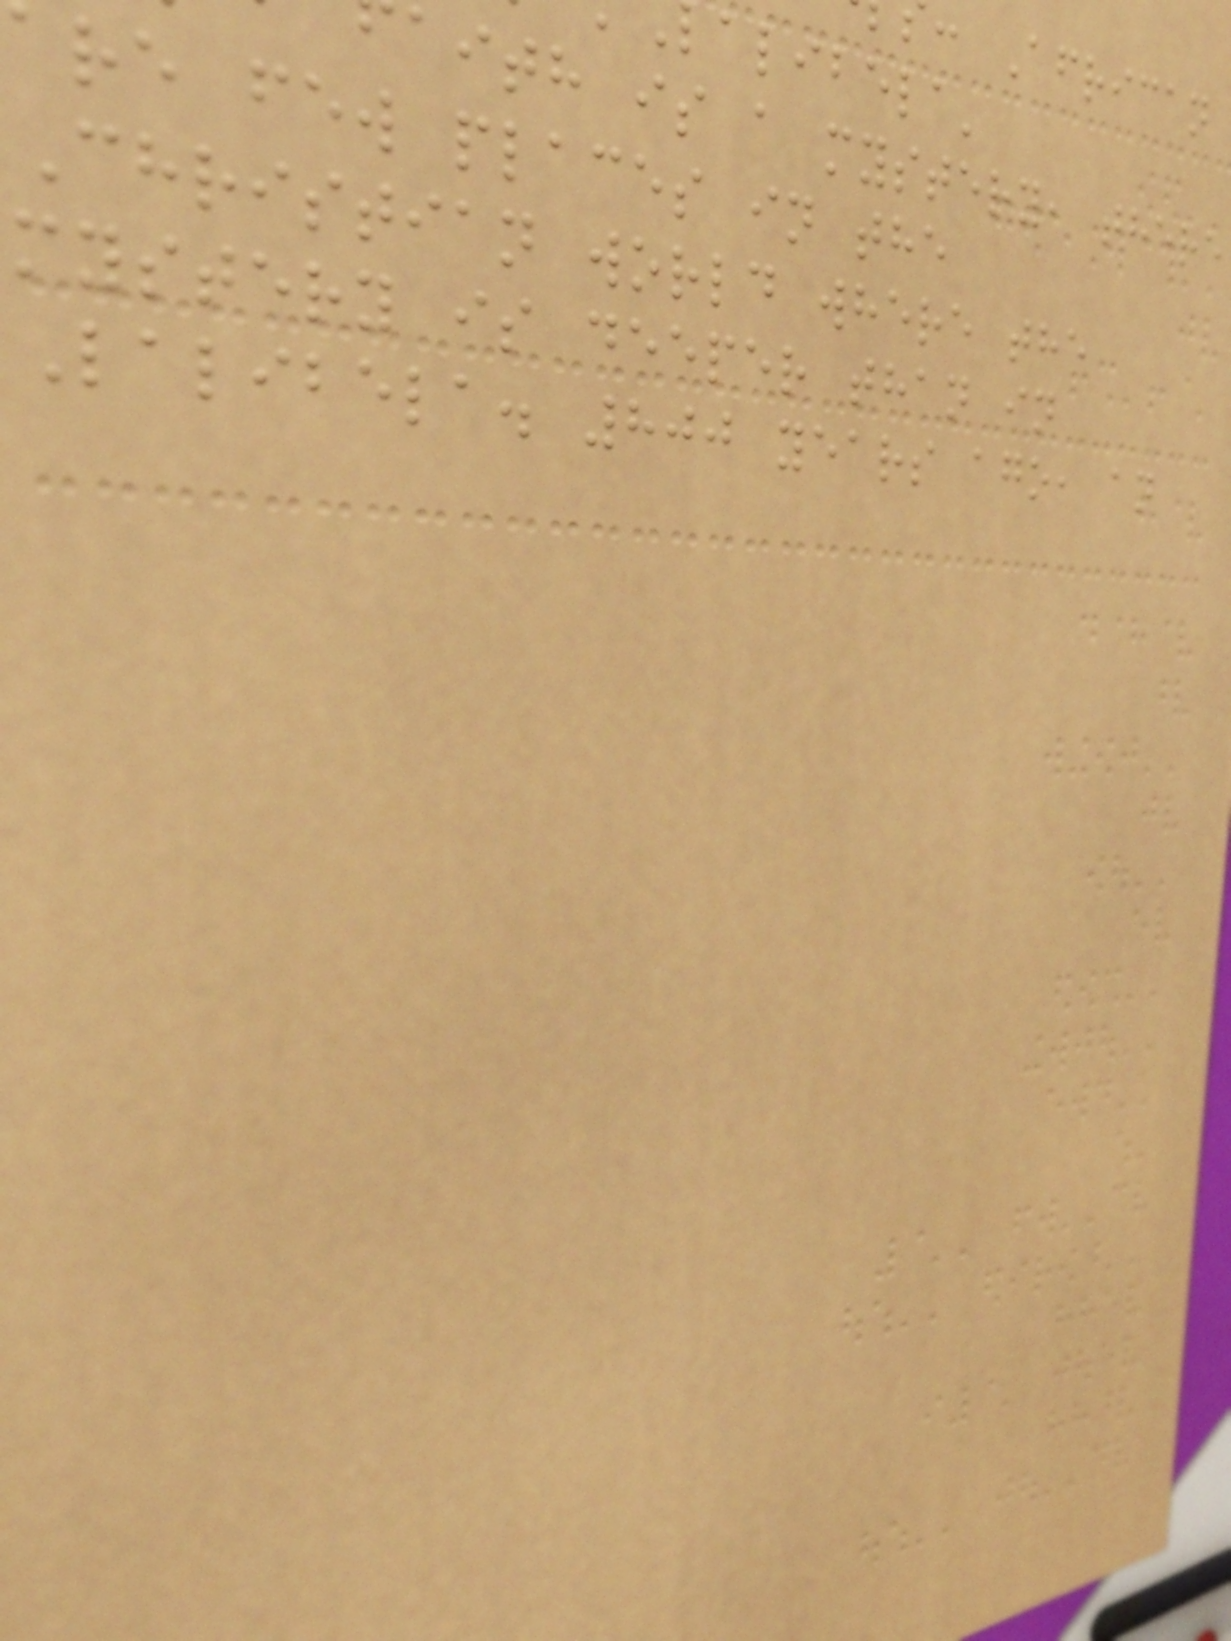: African
alibela'
aith is a mystery, there
re few places in the
Christian world where the
mystery is deeper than in
Lalibela. 800 years ago, an
